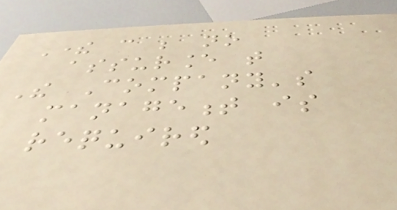There can be no
assurance that
The Company's
management is
required
